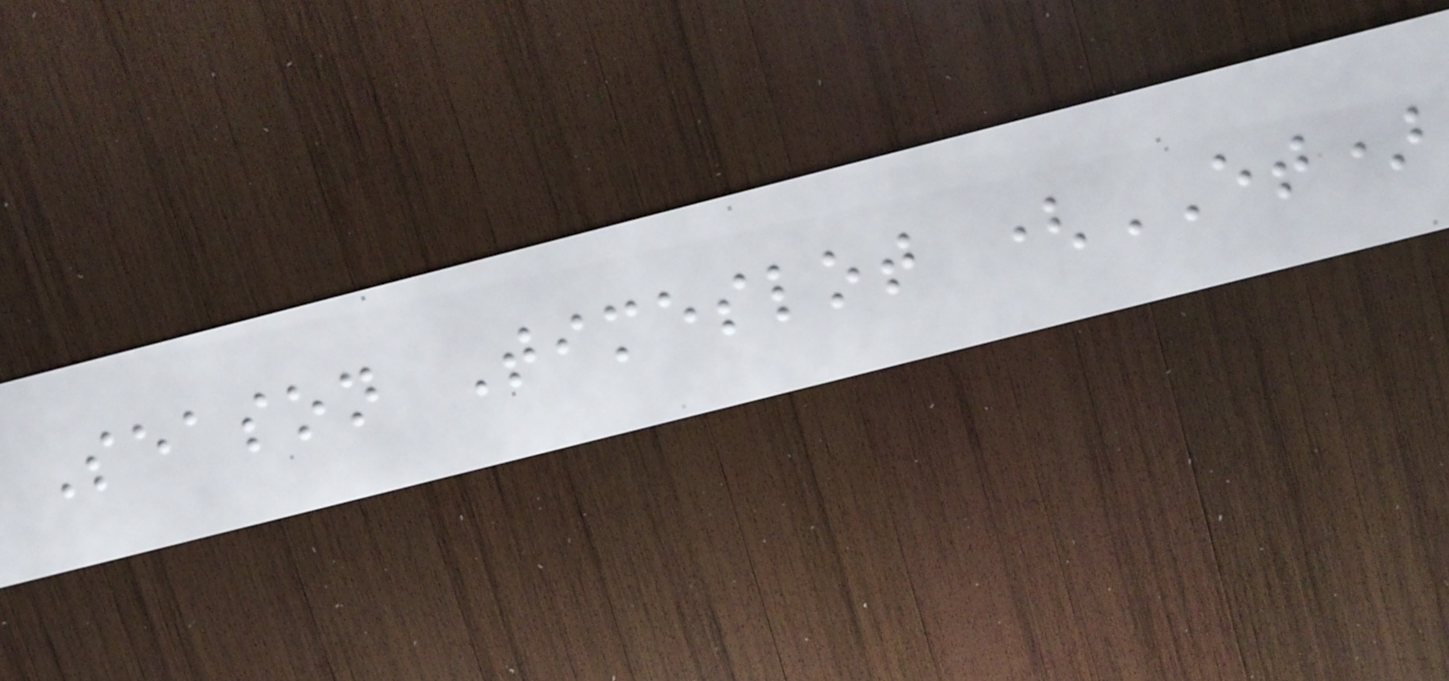Season Timeslot (ET)
